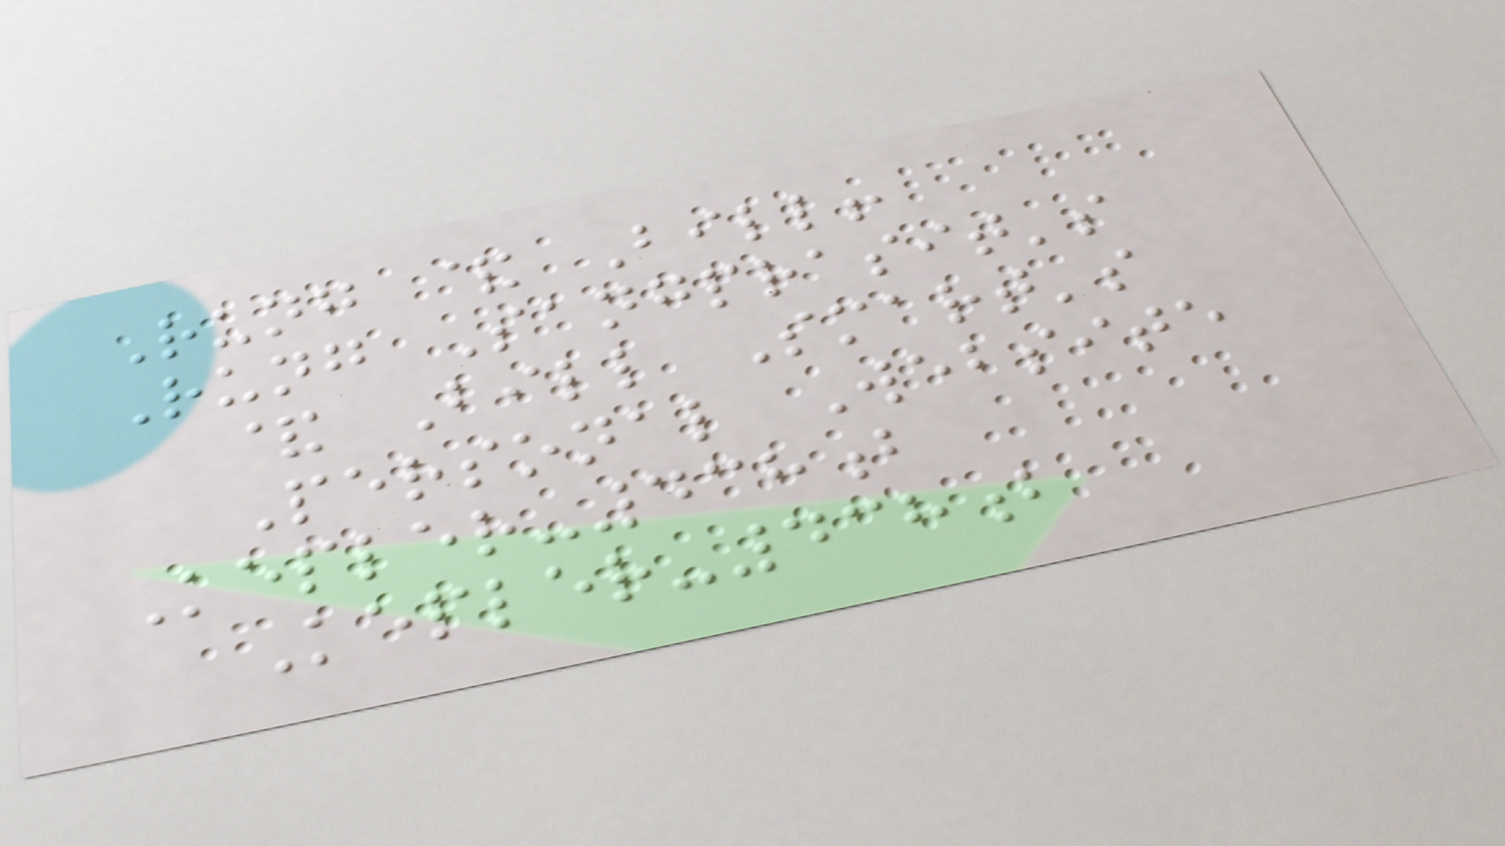Rung & Bill!
Rung Sangprasit's
& Bill Smart's
Personal Website
Kepler-438b
Kepler-438b
